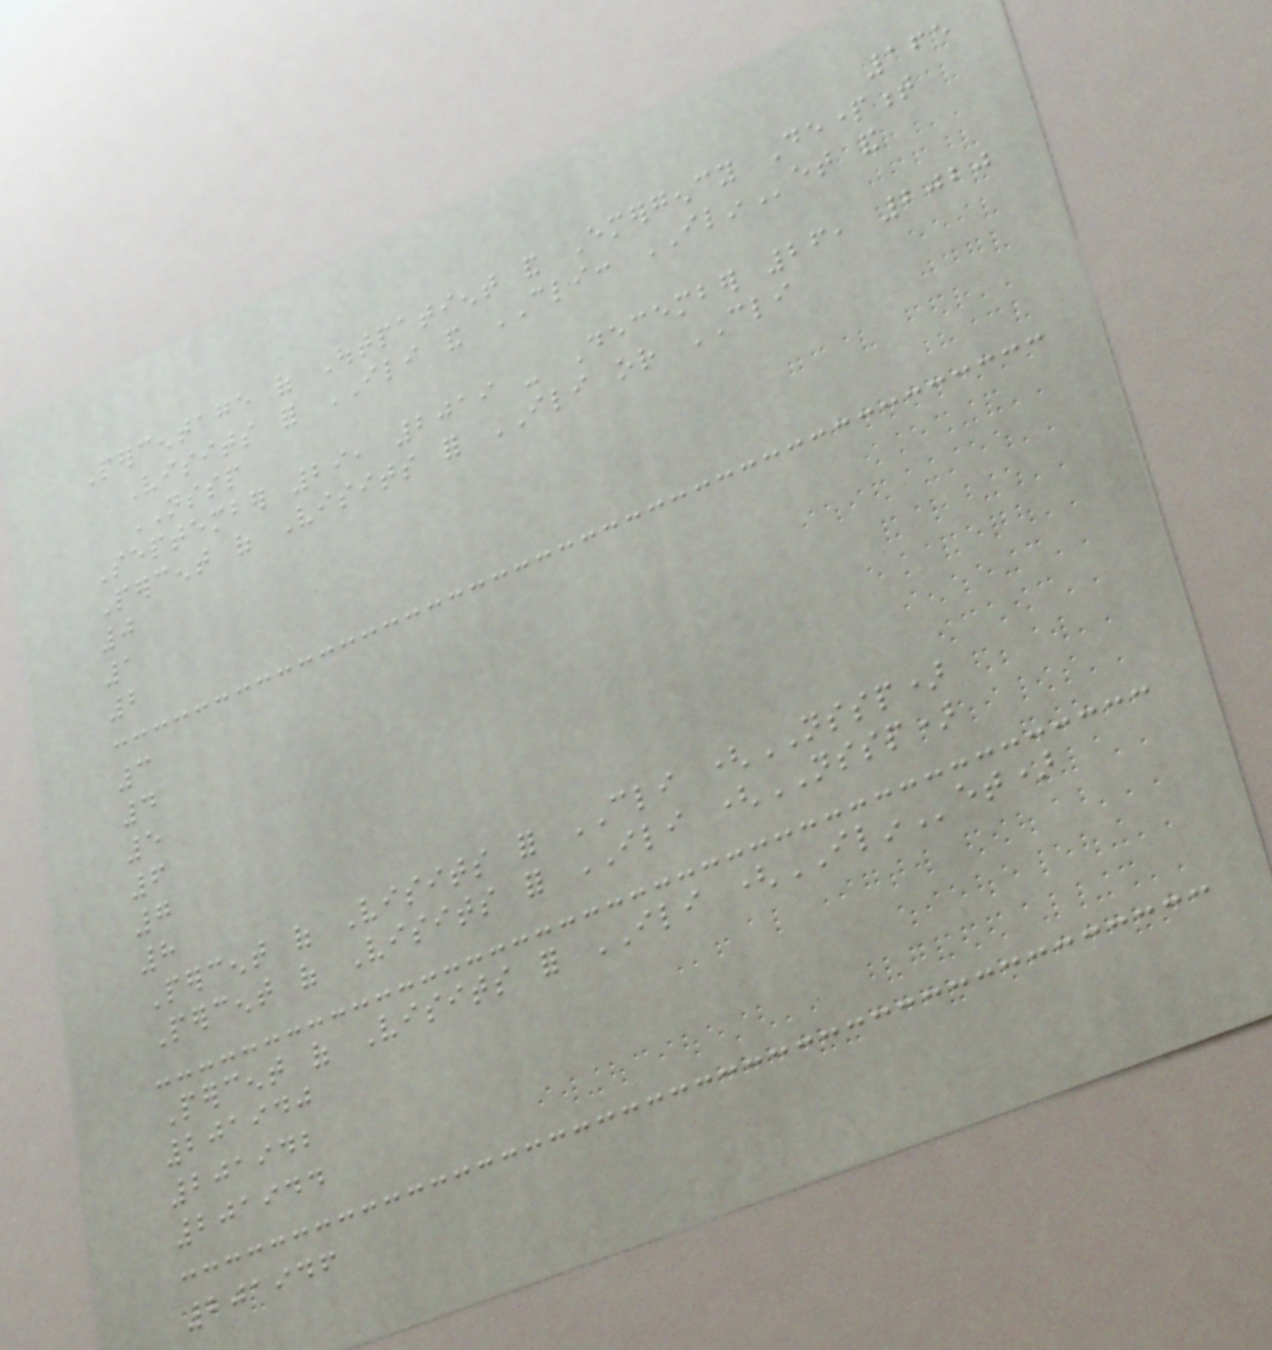165
Percentage of Outpatient and Emergency Department
Visits for ILI and CLI: ILINet and
NSSP
September 29, 2019 - December 26, 2020
Percent of Visits for ILI or CLI
0
1
2
3
4
5
6
7
8
Percent of Visits for CLI (NSSP)
Percent of Visits for ILI (NSSP)
Percent of Visits for ILI (ILINet)
201940
201942
201944
201946
